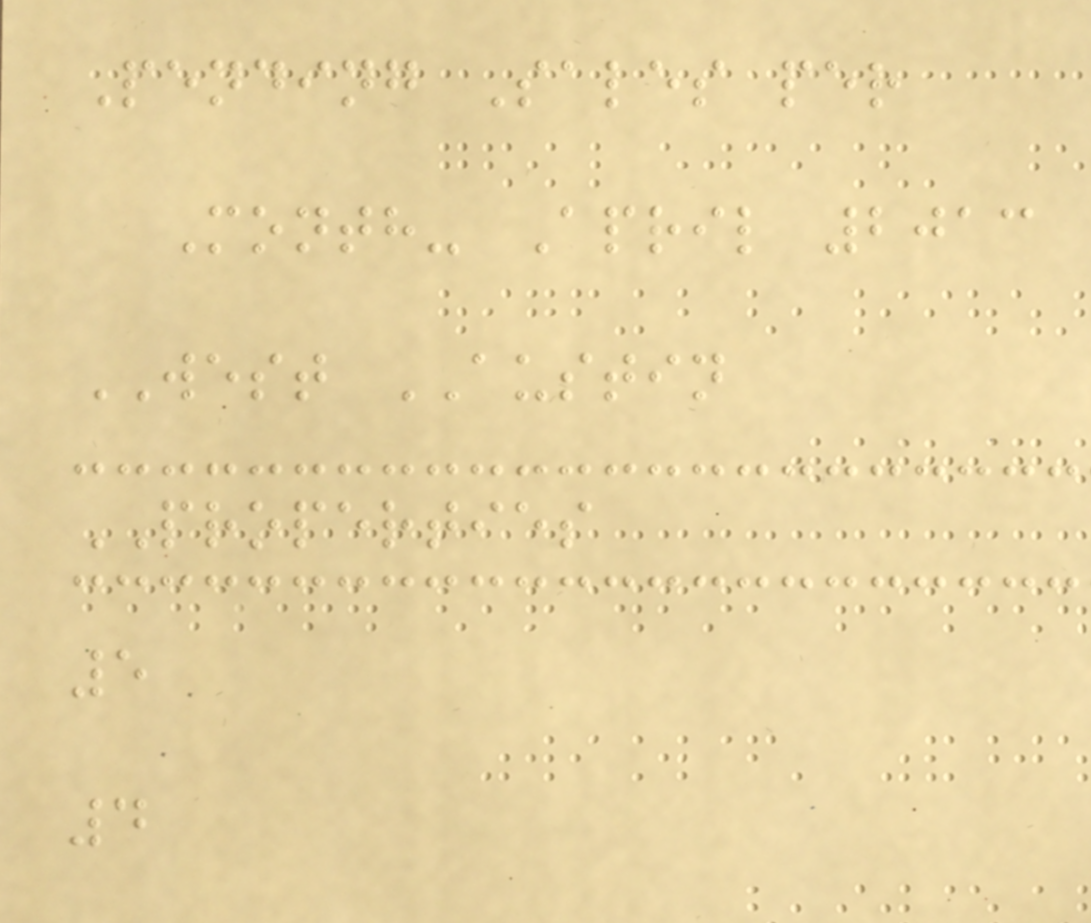Pending Sales per
Month- April 2013
WEST AUSTIN
PROPERTIES
5
4
